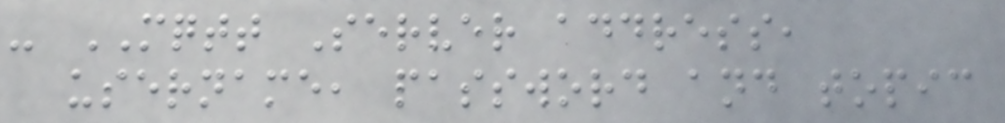- MQTT Server address,
username, password and topic
